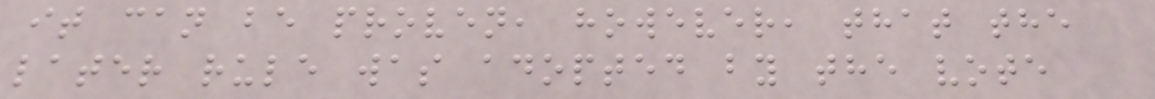it can be proven, however, that the
later rule was adopted by the vote
